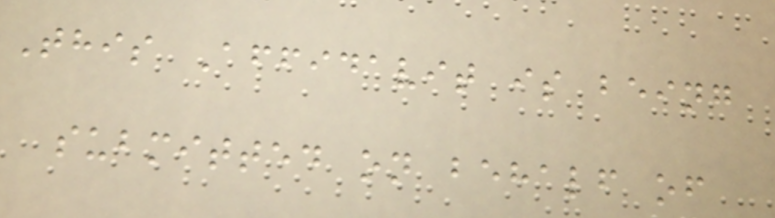This Affidavit is being
submitted on behalf of
